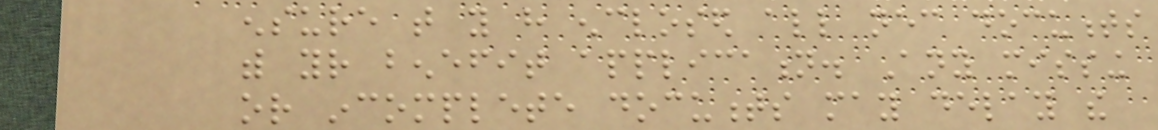ensure that you have enclosed all necessary documents
with your benefit application. Any missing
or incomplete documents may delay the
